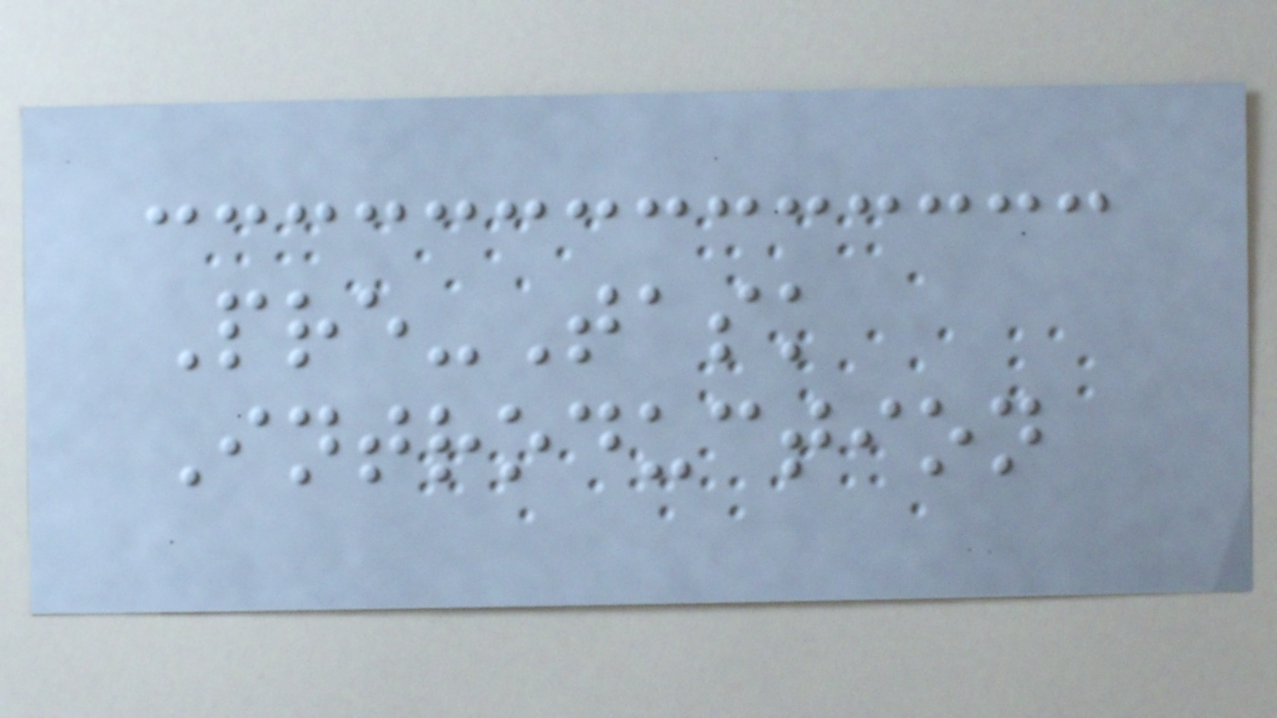Pre-Task
Introduction
